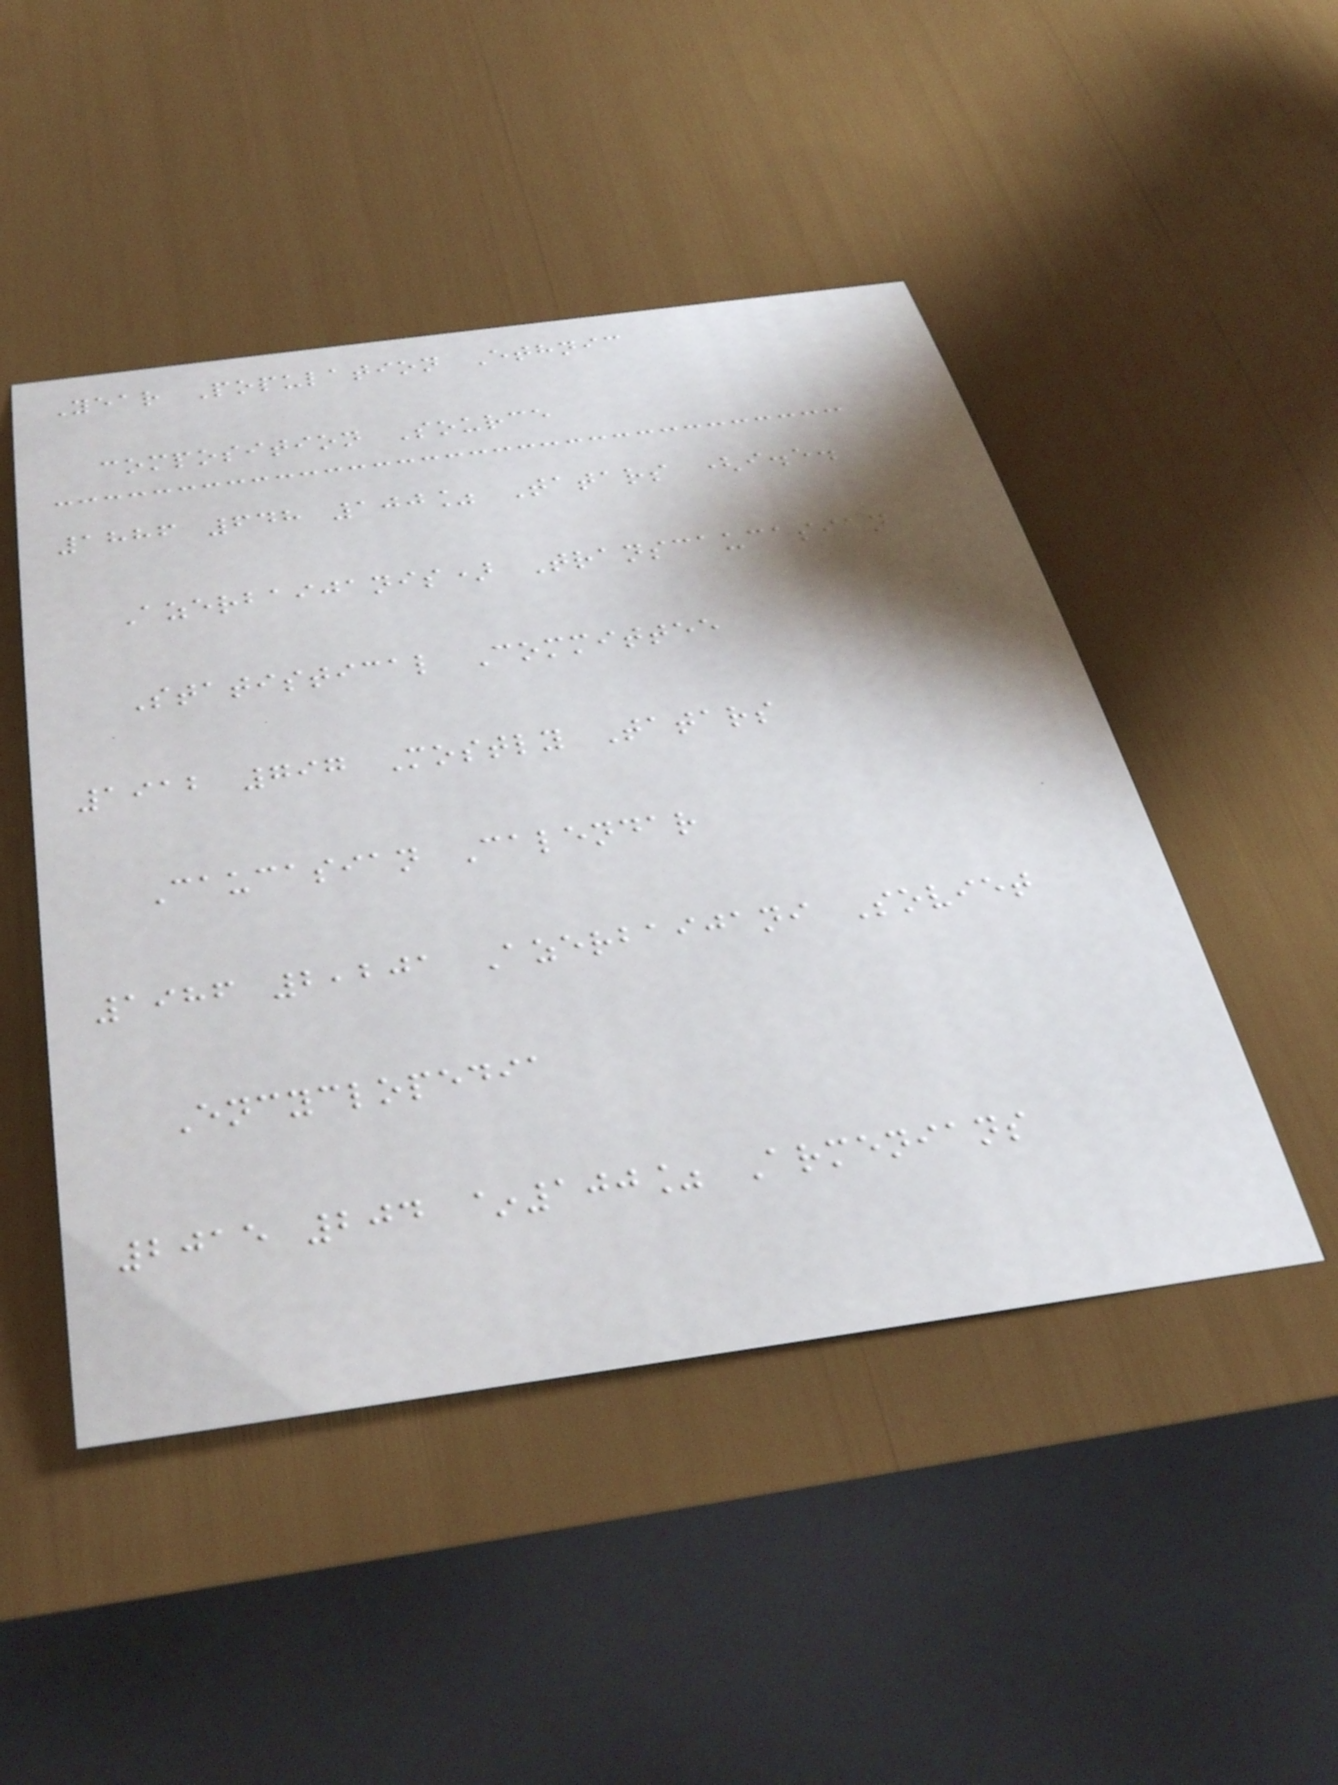Year Population Ethnic
composition Source
1886 648 100% Tatars (i.e.
Azerbaijanis) Transcaucasian
Statistical Committee
1912 797 Mostly Tatars
Caucasian Calendar
1986 2,201 Azerbaijani Soviet
Encyclopedia
2015 204 ~100% Armenians
